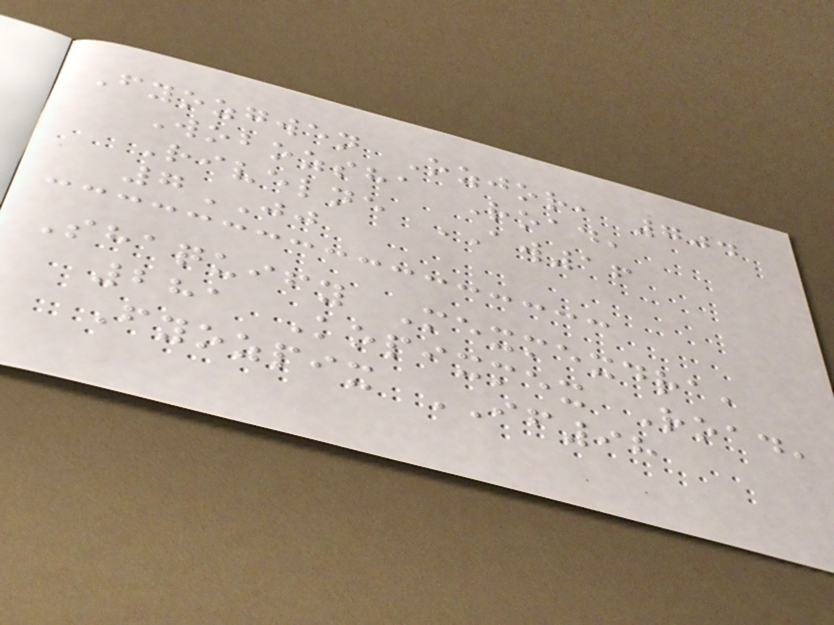Fyozgwen Ozjor, 704
Wobozsha Road,
Rivelne AW16
7JJ
Shaquify Mexmexdra,
281 Kopixmex Road,
Fyozpix IF98
